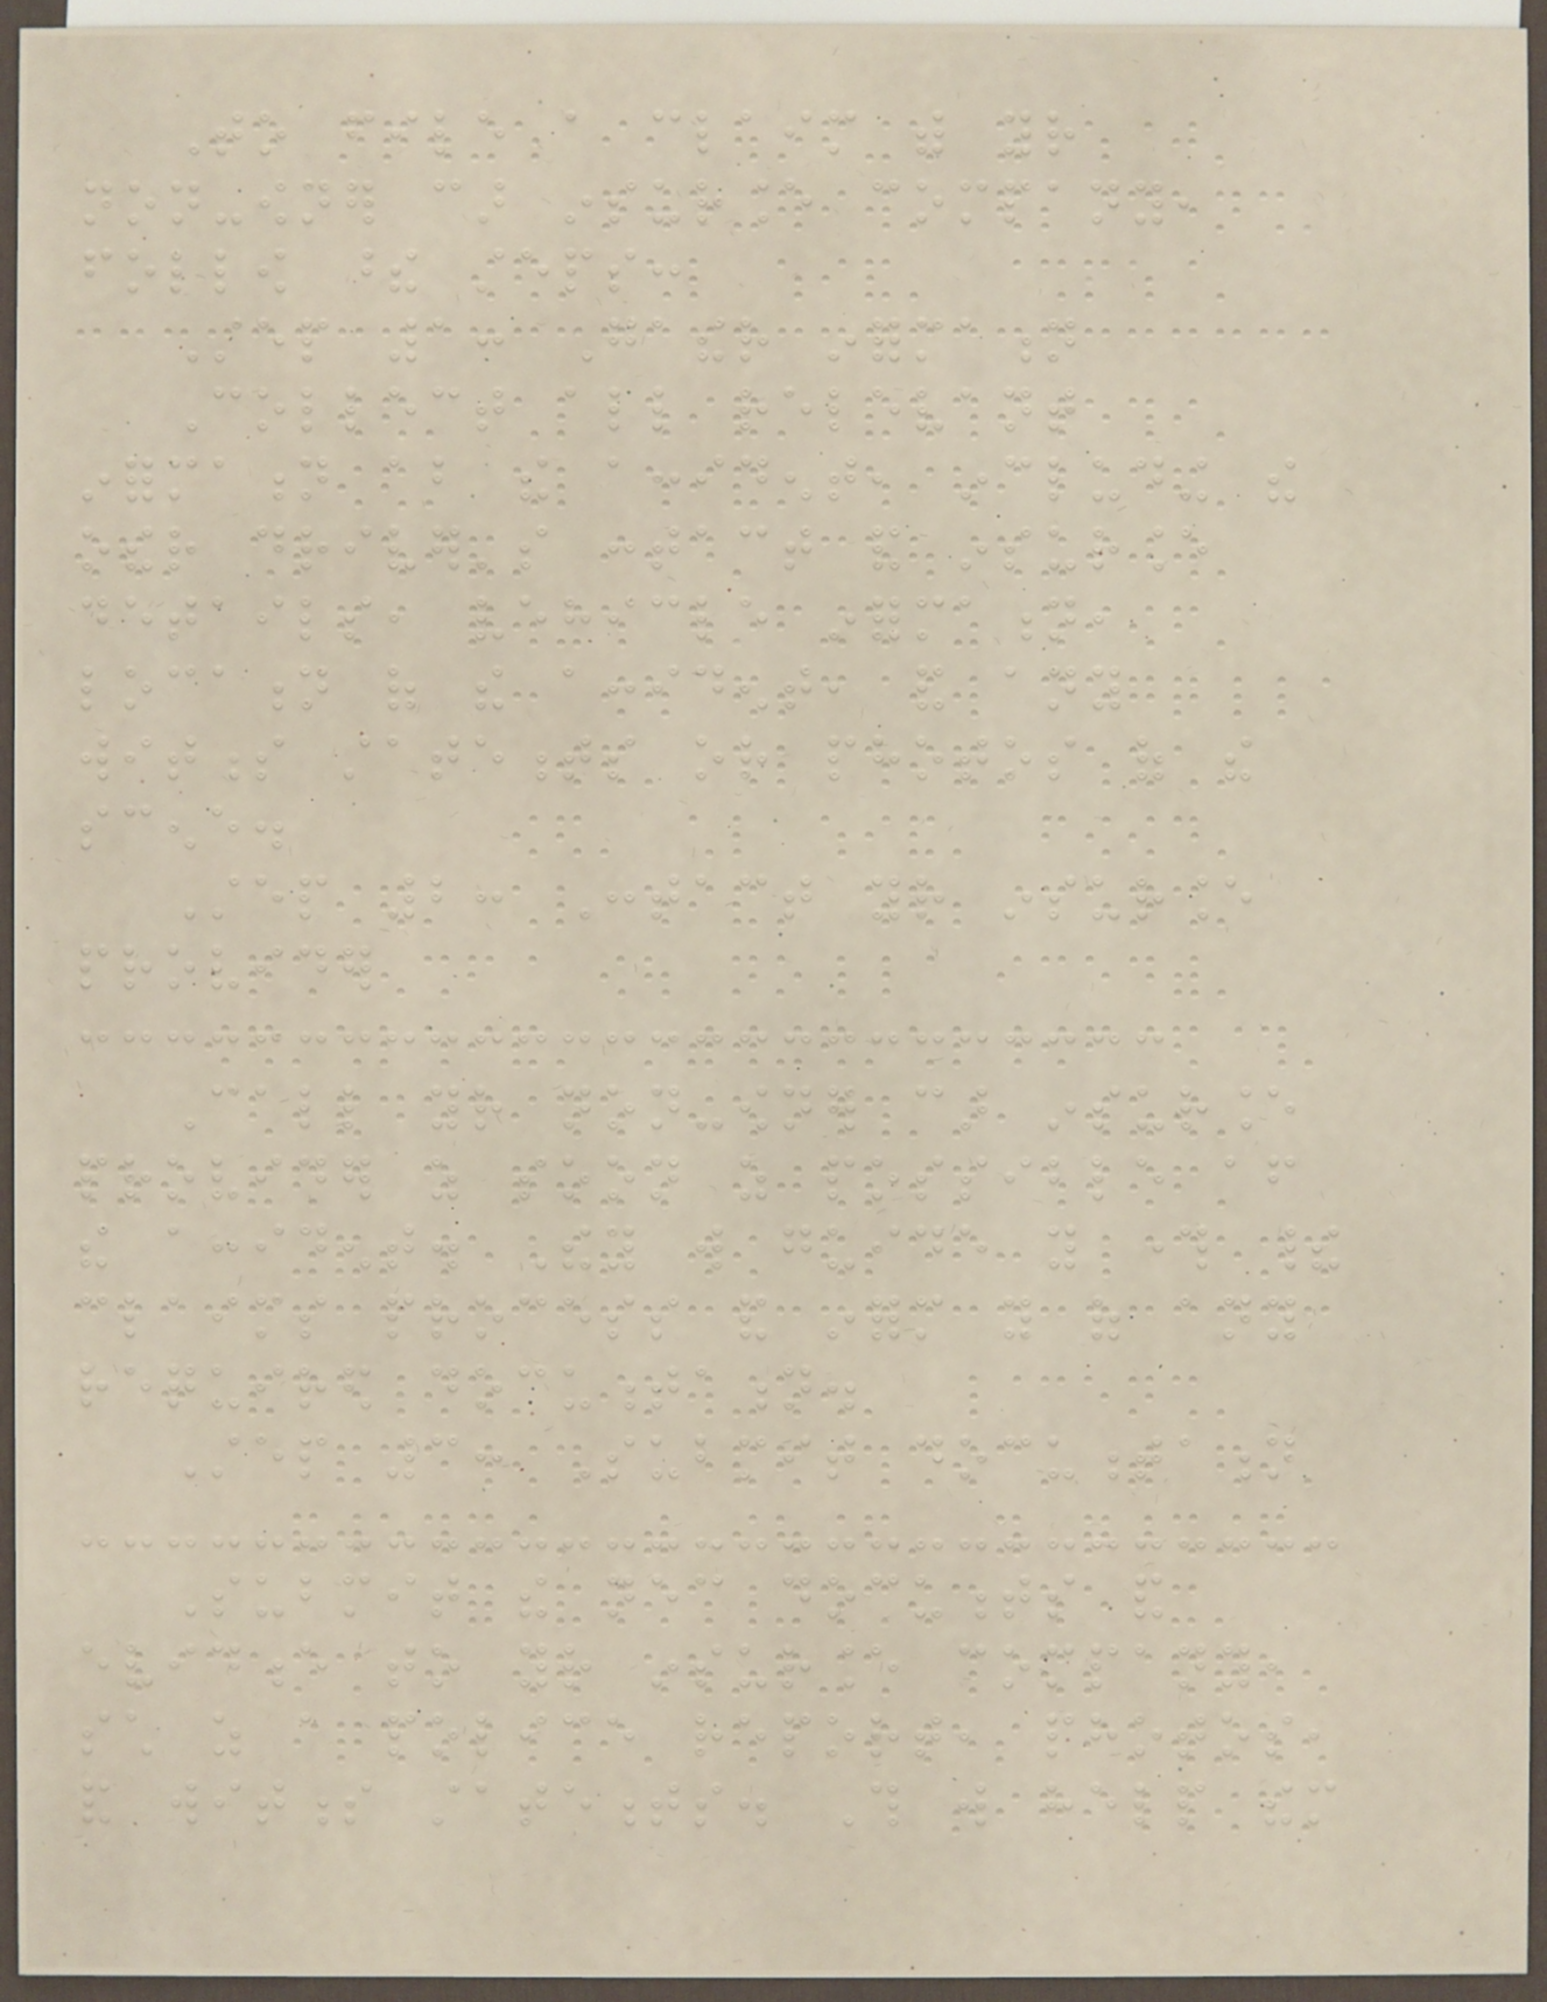To file a claim with your
non-owner car insurance company,
follow these steps:
Step 1: Gather information
Collect all relevant
information about the accident, including the
other driver's contact and insurance
details, vehicle information,
location of the accident, and any
witness statements or photos of the
scene.
Step 2: Contact your insurance
provider
Call your non-owner car insurance
provider as soon as possible after
the accident. They will guide you through their
claims process and inform you of any
required documentation.
Step 3: Submit documentation
Submit the necessary documents and
evidence to your insurance company,
such as a police report, photos,
and witness statements. This will help them
